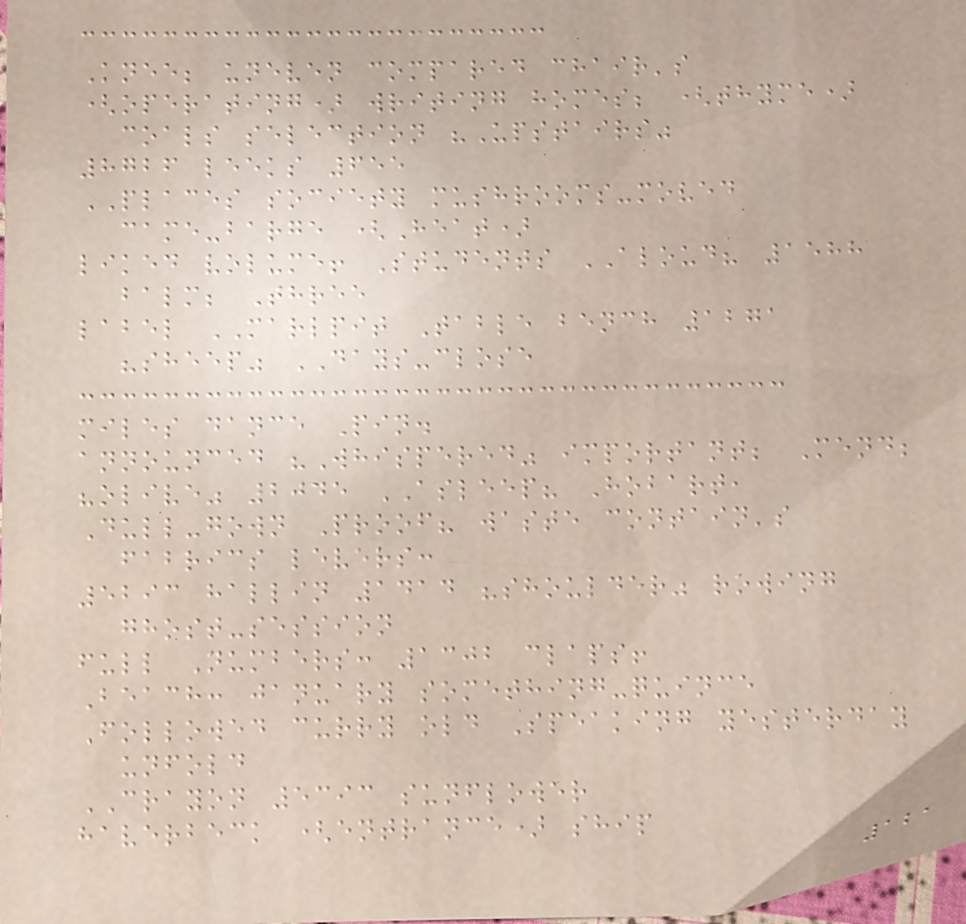Knee; uneven compared chair's
(operating) writing homes; (thyme)
coals selection "Upstairs"
8726 leeks 655
PLACES society mushrooms-moved
came-barge (Heat)
liked volume! Students ALOUD? 1588
balm; Three
label MARLPIT Table bench 1271
"sheep" DAYS-close
miles dance Pin.
announced "Whispered" important; Mend;
"olive" 2045 ASLEEP? Hobart,
Dull-gown Proof? waste contain's
fabrics levers:
5293 hallin 1414 "shoulder" rowing
ghost-session
full Numbers: 1302 claps!
Beach: january something-quince
Followed curry old Speaking yesterday
unfold
CRAYON 5393 sunflower
haverbeck (entrance) ship
121
